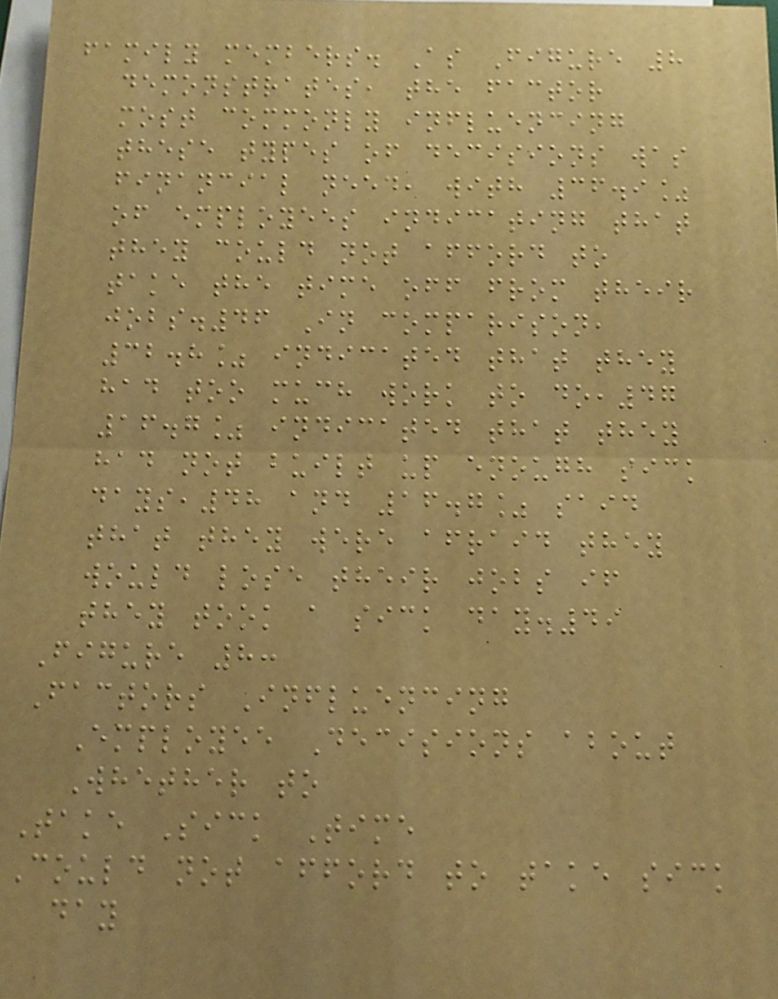family members. As Figure 8
demonstrates, the factor
most commonly influencing
these types of decisions was
financial need, with 36.9%
of employees indicating that
they could not afford to
take the time off from their
jobs.46 In comparison,
32.8% indicated that they
had too much work to do,47
16.7% indicated that they
had not built up enough sick
days,48 and 16.7% said
that they were afraid they
would lose their jobs if
they took a sick day.49
Figure 8:
Factors Influencing
Employee Decisions about
Whether to
Take Sick Time
Could not afford to take sick
day
